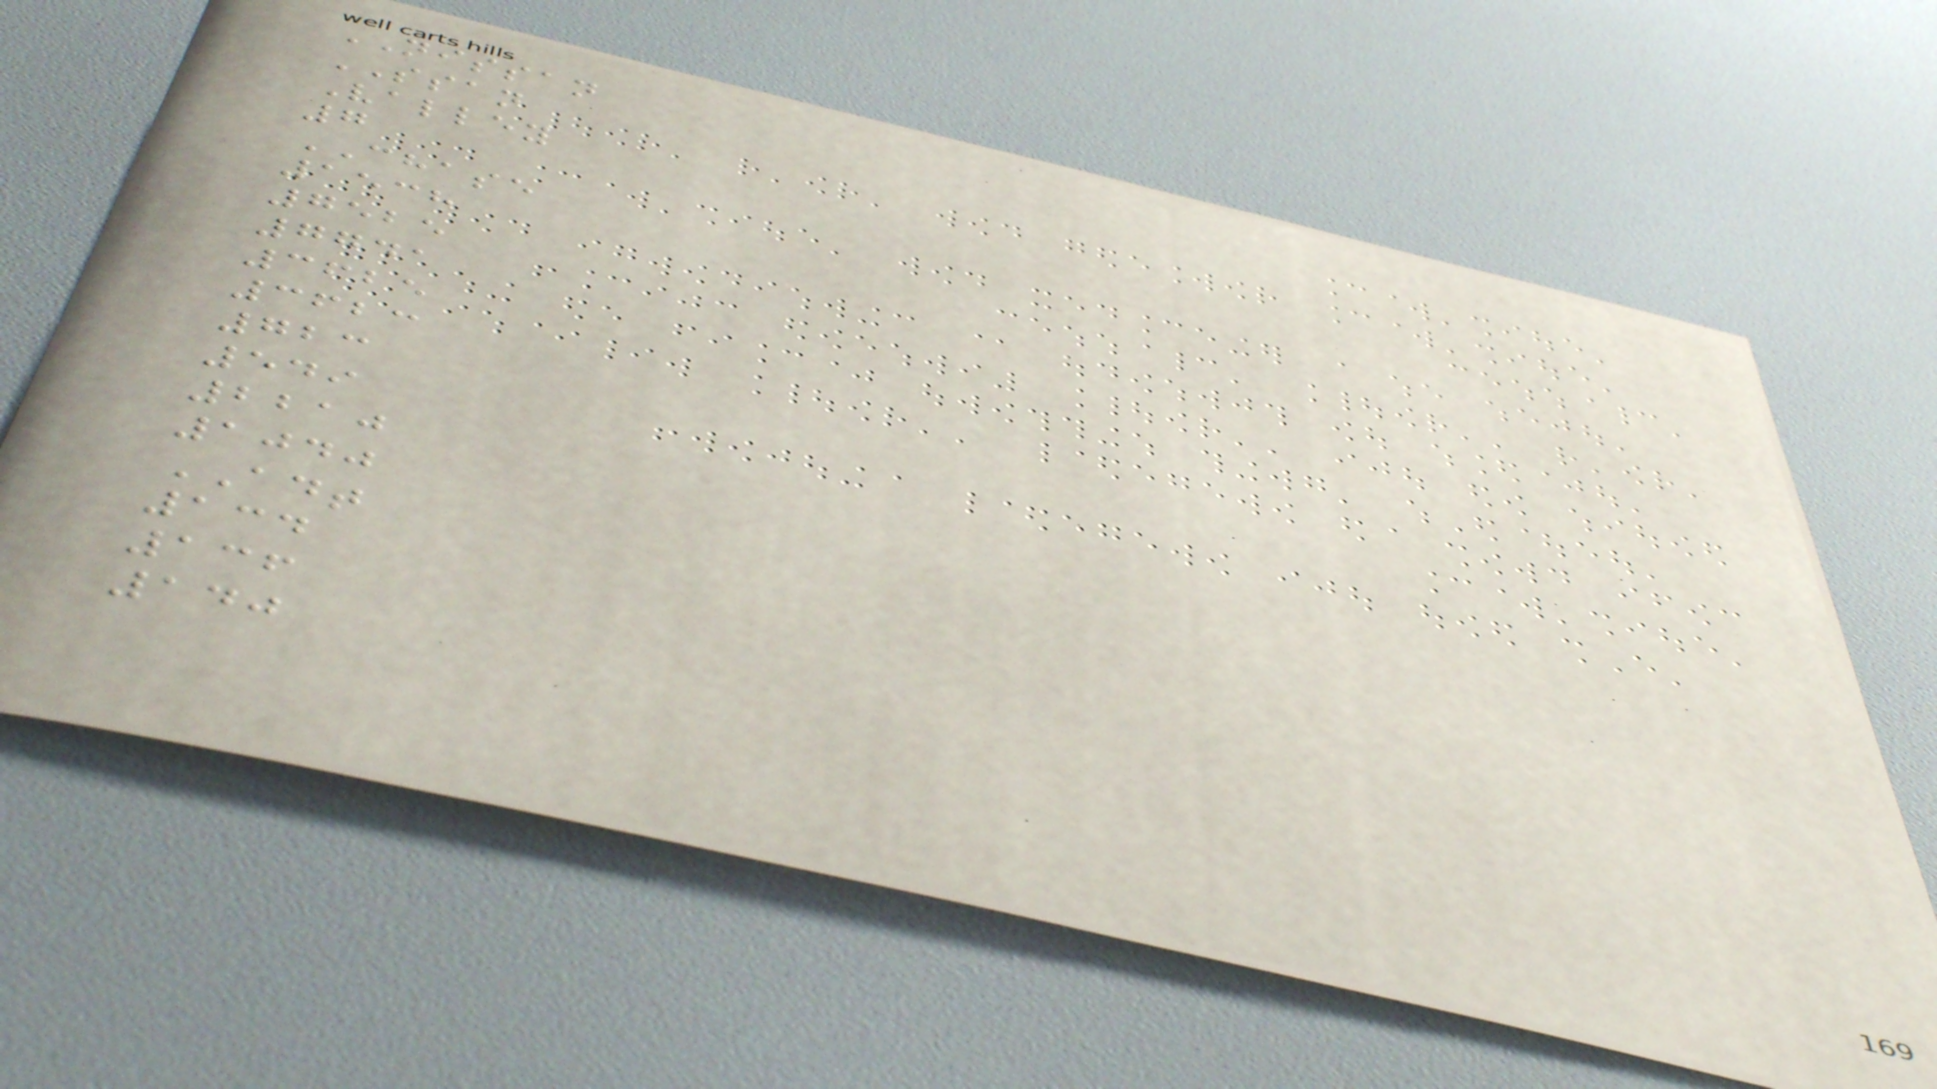NISSAN
SSAN
Valley
7
CHASE
1538
7525
7741
3625
3623
723
549
2210
1040
ADT
134
136
140
